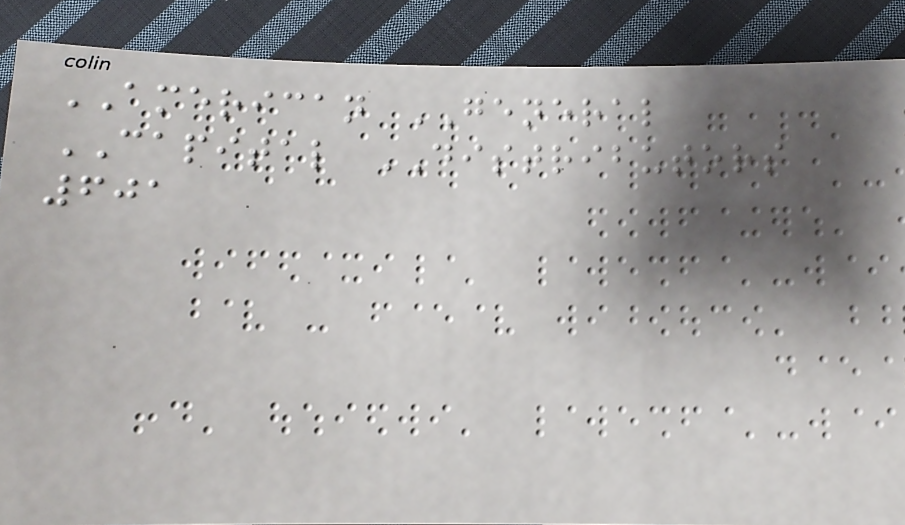AMERICAN GENERAL
CAPITAL DISTRIBUTORS
601
